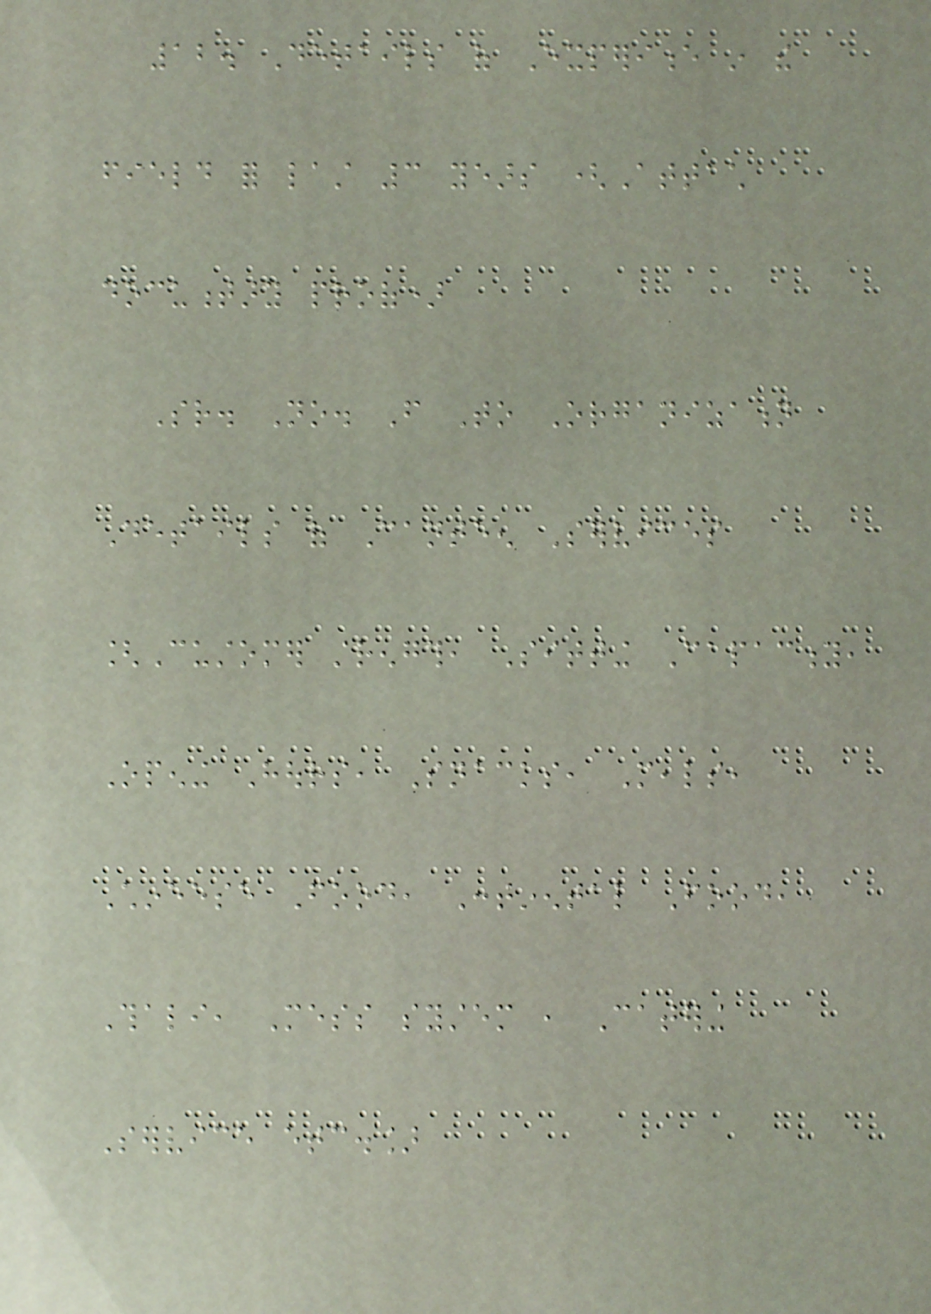12. Details of Experience in the
field for last 3 years (Attach
documentary proof)
Sr. No. From To Organization
Details of Canteen Services
[Customer strength, Sitting Capacity,
Opening Hours, Snacks, Meals,
Chineese Food, Continental Food,
Thali, Mess system , Catering
Service etc.]
